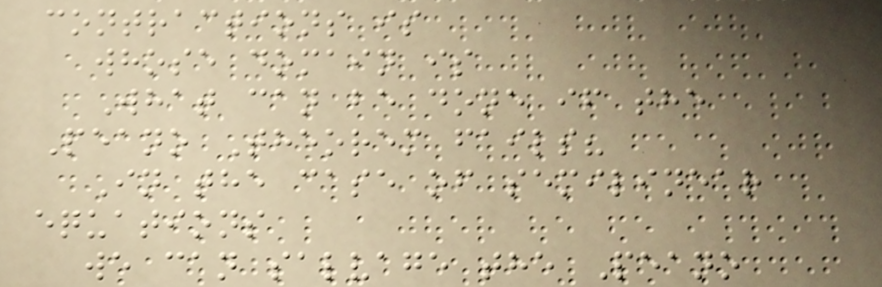contractions is
whose domain is
What can be done if the
Peano Theorem fails?
In the case of semilinear
equations
we can salvage the Peano
